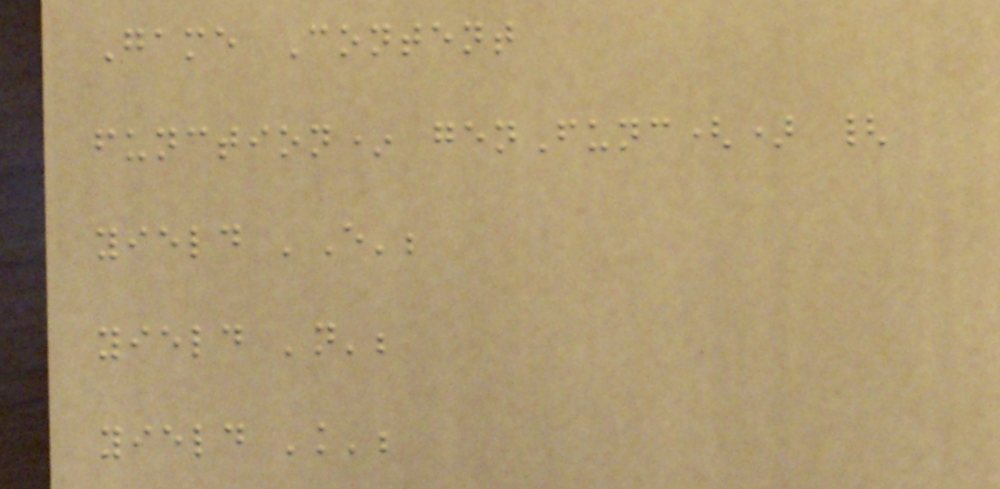Game Content
function* genFunc() {
yield 'E';
yield 'n';
yield 'k';
